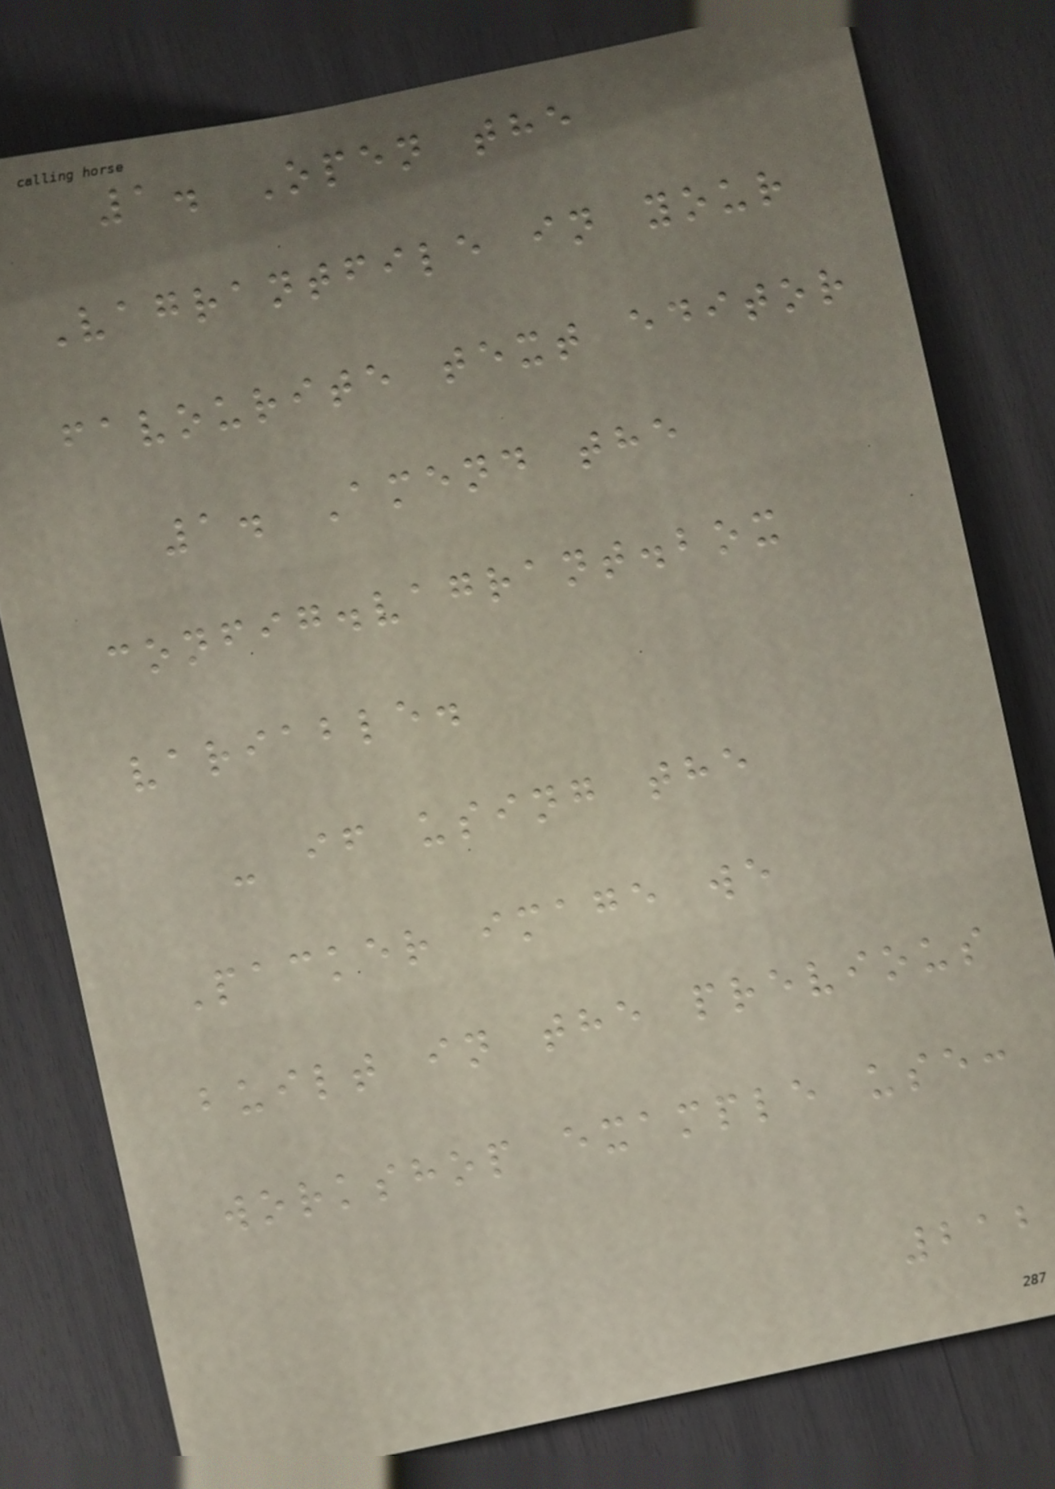1. Open the
Vagrantfile in your
favourite text editor
1. Amend the
config.vagrant.box
variable.
- if using the
Packer image we
built in the previous
workshop example use:
212
